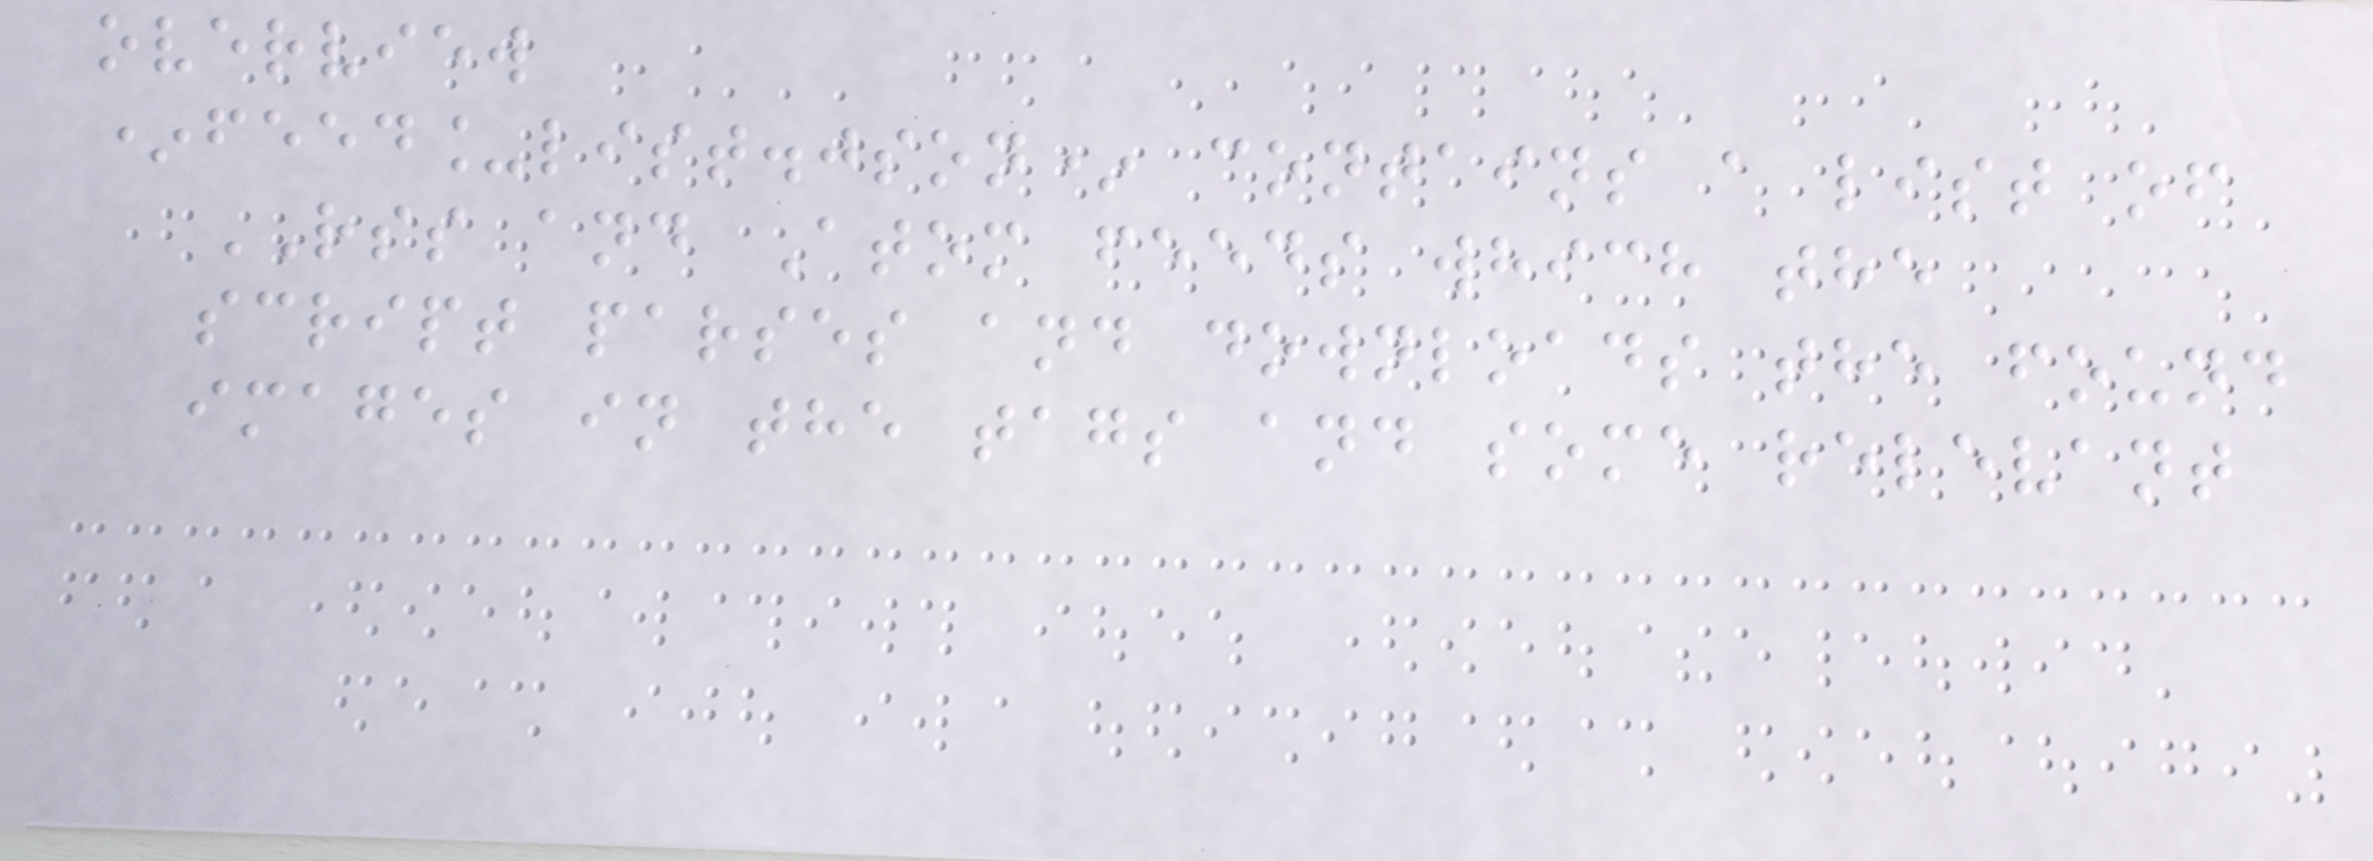overview
*feed_list.json* contains a list of
RSS and Atom feeds which the
script parses and downloads the found
images in the tags and some relevant
